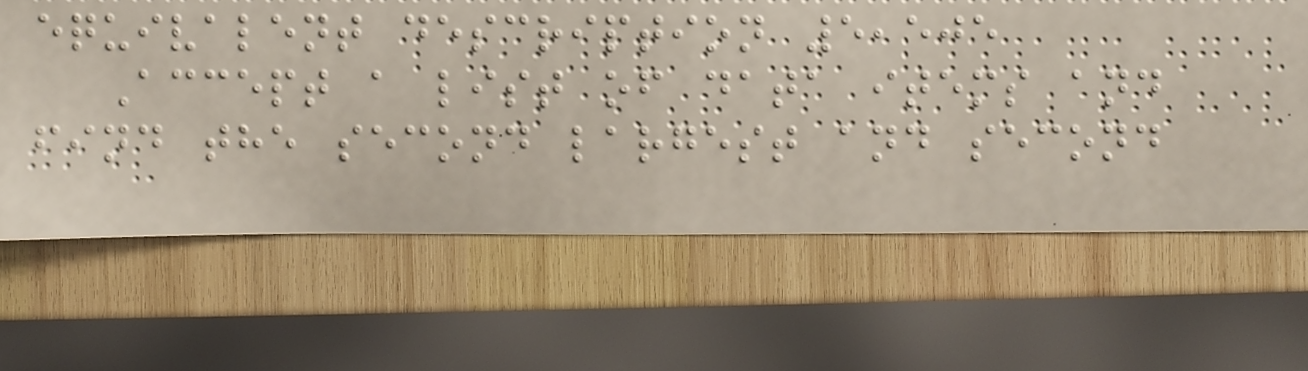equivalent description 5,505
Accept a list of data items and
find the second largest and second
